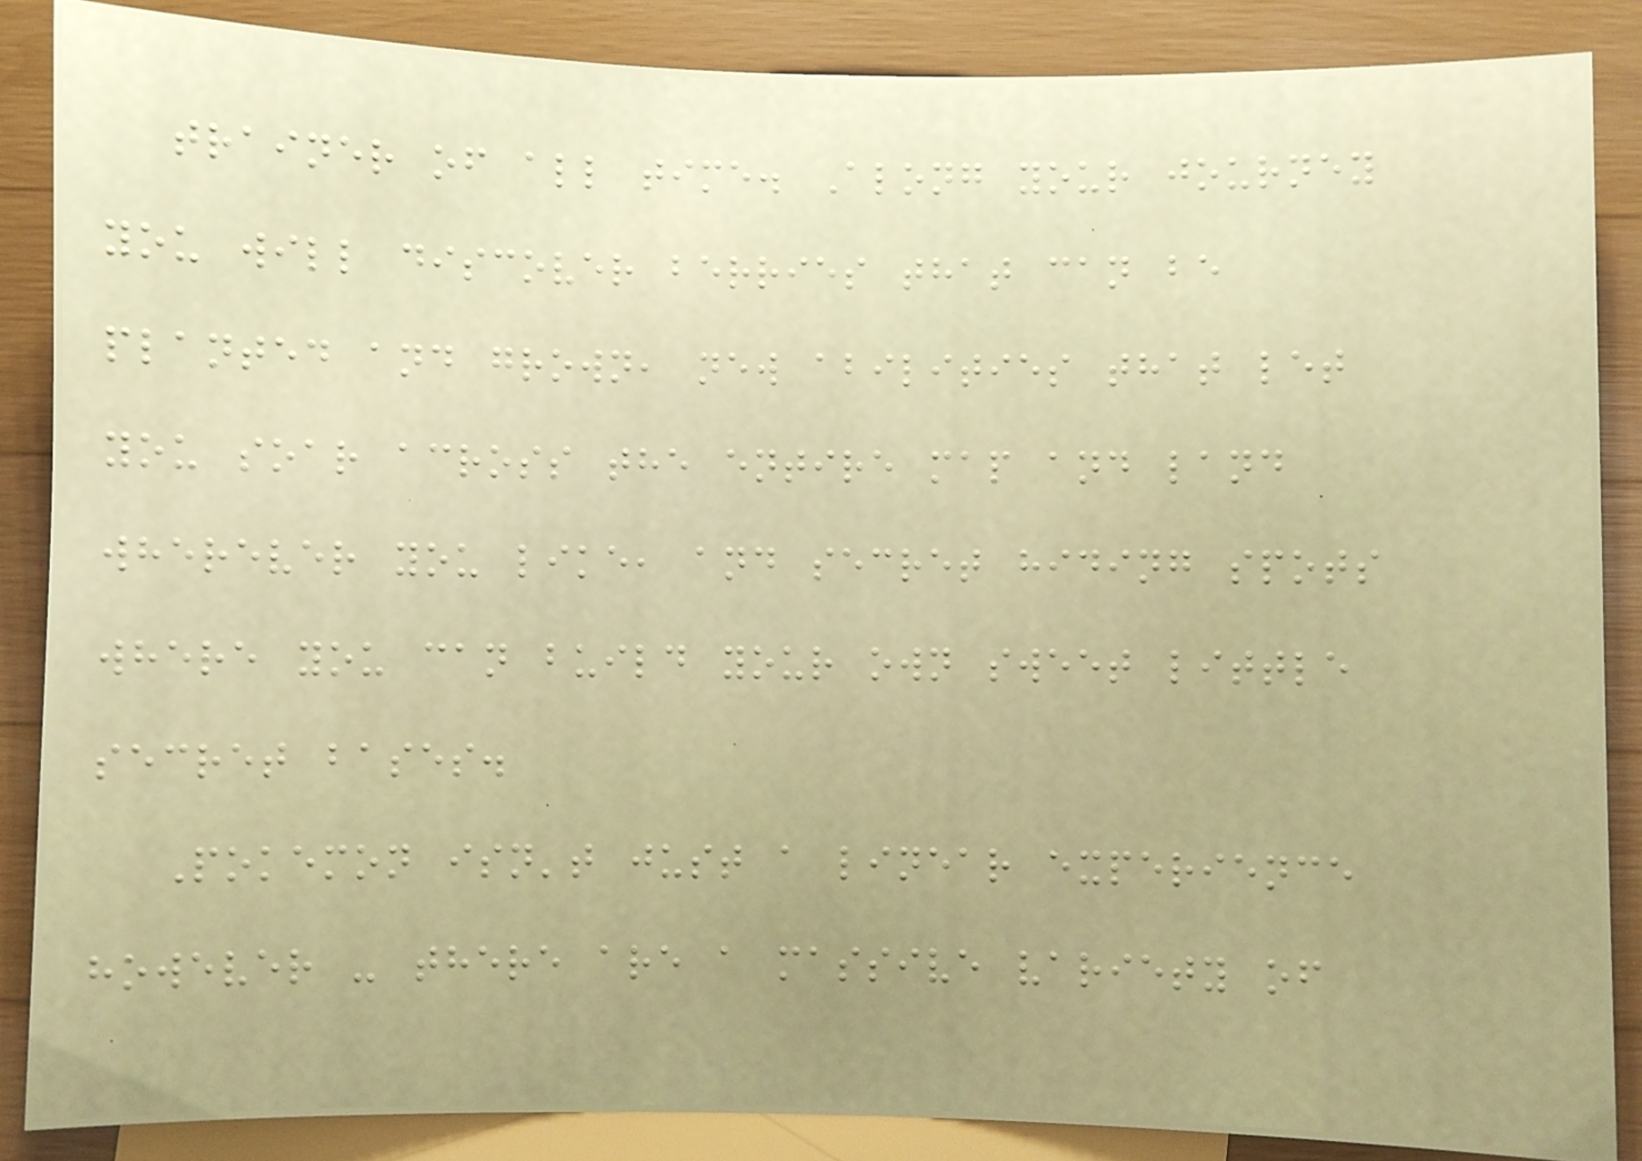trainer of all time. Along your journey
you will discover berries that can be
planted and grown, new abilities that let
you soar across the entire map and land
wherever you like, and secret hiding spots
where you can build your own sweet little
secret bases.
Pokemon isn't just a linear experience
however - there are a massive variety of
